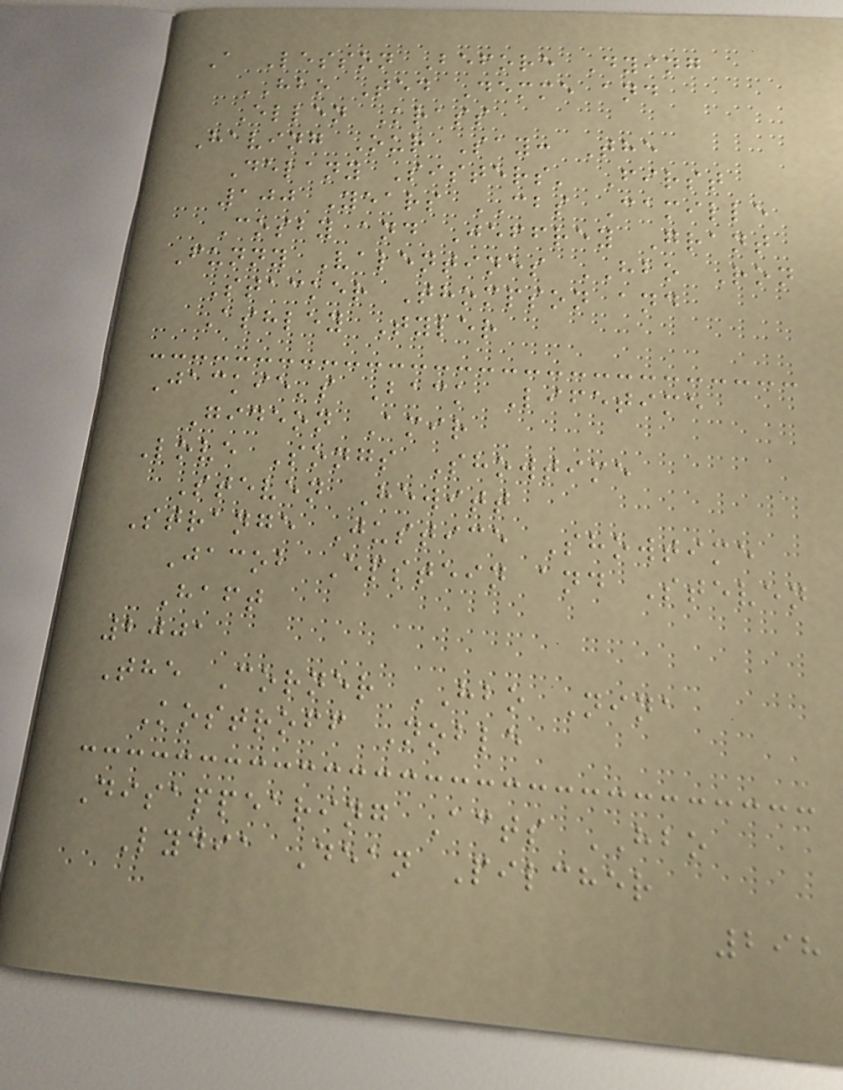A Lesson Before Dying
HBO Ted Demme and
Ellen Krass
Having Our Say: The
Delany Sisters' First
100 Years CBS Camille
Cosby and Jeffrey Grant
Funny Valentines HBO Ron
Stacker Thompson and
Ashley Tyler
Jackie's Back Lifetime
Gideon Amir
Love Songs Showtime
Steven Hewitt
Strange Justice Showtime
Jacob Epstein and Steven
Haft
2001
The Corner HBO Nina
Kostroff Noble
Disappearing Acts HBO
Lydia Dean Pilcher
298
